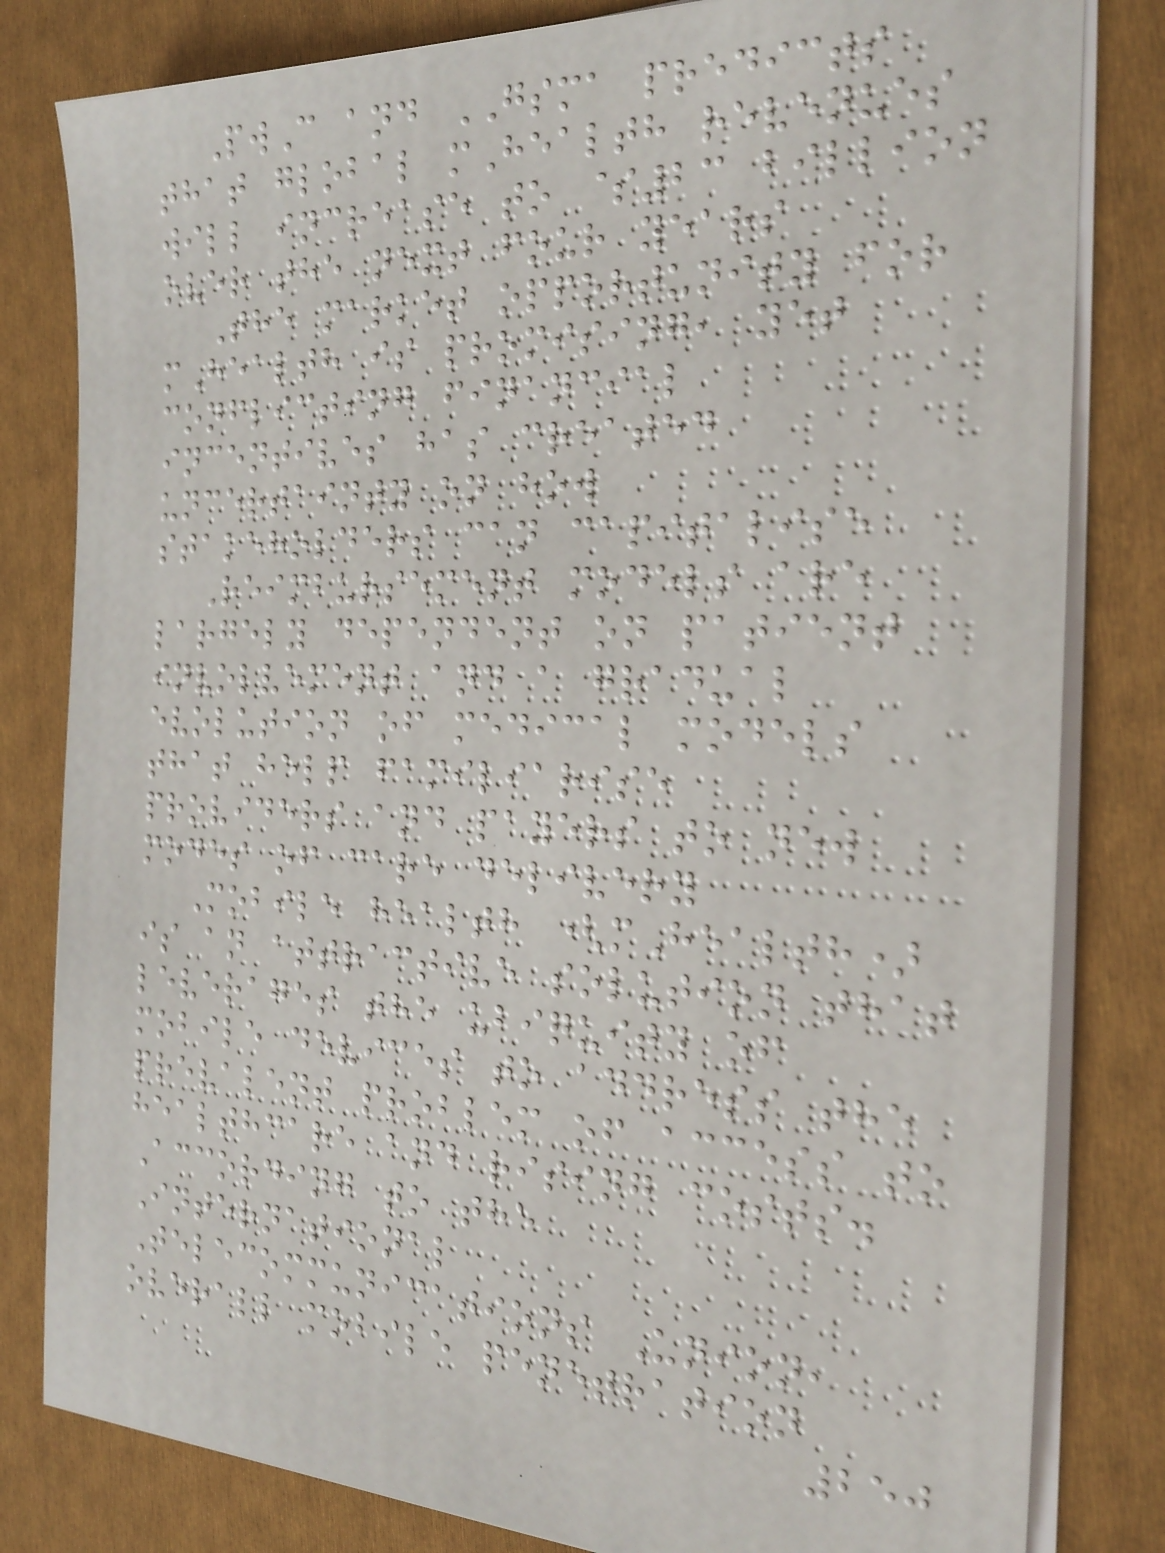PwC and GSMA predicts
that global mHealth revenues
will increase to $23 billion
over the next four years
The market opportunity for
mHealth is promising, yet
conflicting financial
incentives has created
uncertainty on how
stakeholders can capitalise
Reimbursement models are
largely dependent on patient
involvement and a gradual
evolution of medical models
that help familiarise
providers and payers to new
modes of care delivery
Mobile health (mHealth)
is an attractive solution that
leverages the ubiquity of
mobile devices to address the
prevalent problem of access to
healthcare and rising costs.
According to the
International
Telecommunications Union,
overall mobile penetration
250
